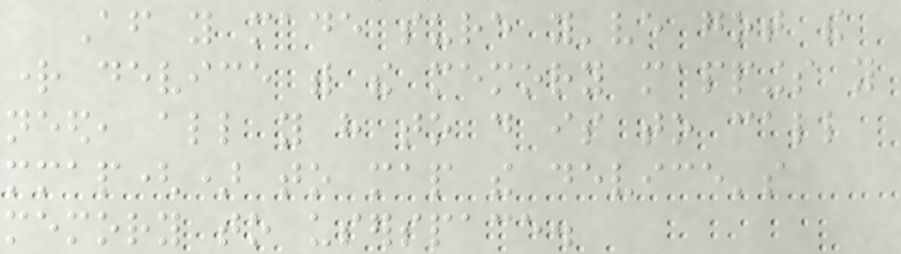After you made sure you've got the
right device with the memory mappings you
need, all you have to do is to call
mmap() to map the device's
memory to userspace.
